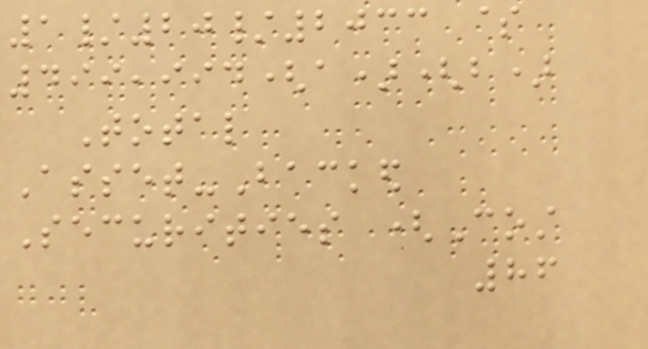1/20/2033 $
499,994(a)(b)
Total
Asset-Backed
Securities (Cost
86
